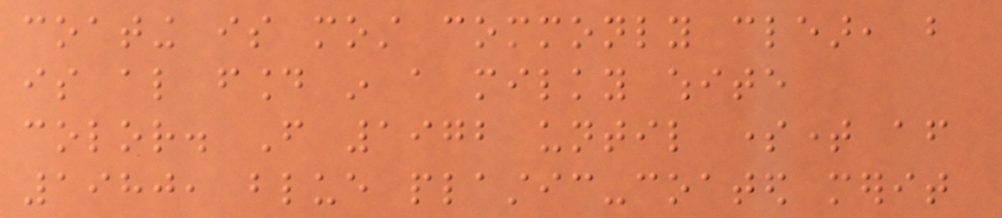coating is most commonly clear, but
is also found in a milky white
color. From 1972 until sometime after
1980, blue plastic-coated merit
